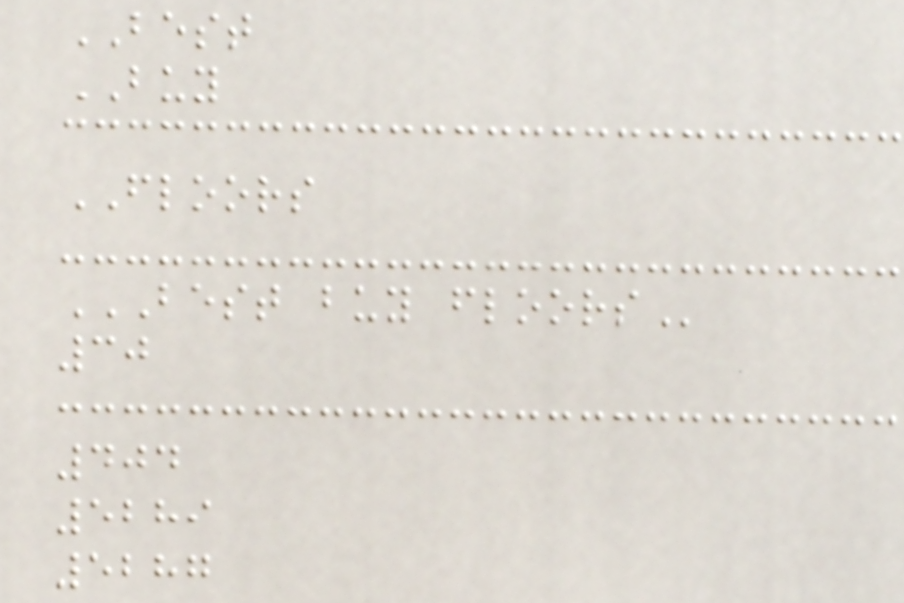BEST
BUY
FLOORS
BEST BUY FLOORS
30
404
5289
5287
